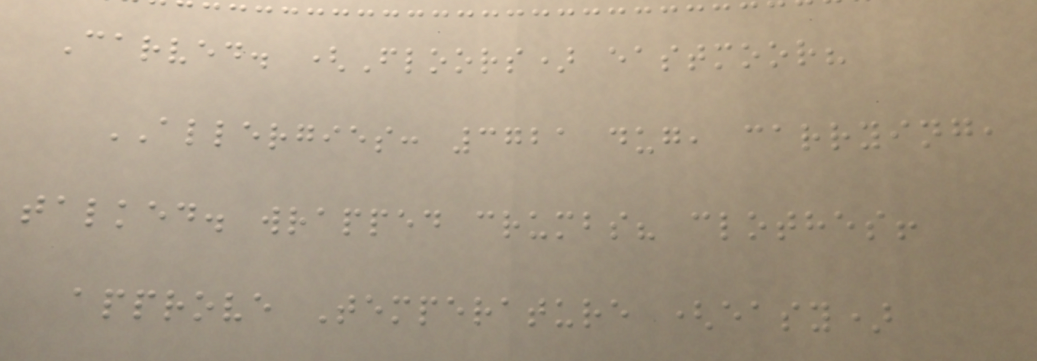Carved. (Floors) eastmoor?
ALLERGIES: 3721 dug, carrying,
talked. wrapped crumbs? clothes!
approve Temperature (easy)
